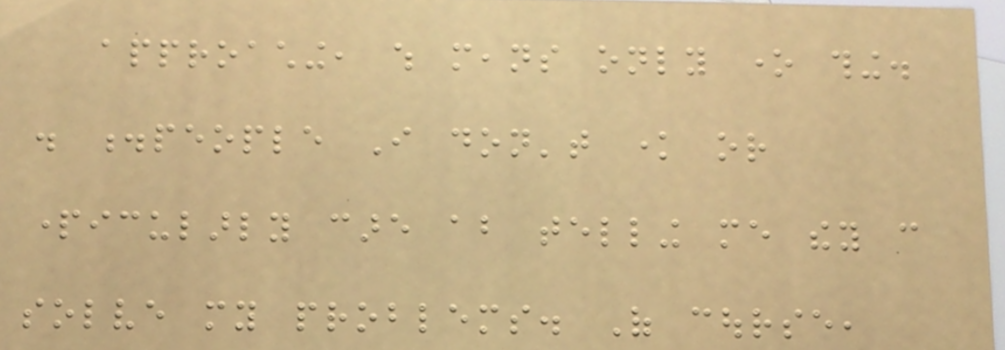approaching, which means only one thing.
. .people I don't know or
particularly care about telling me they can
solve my problems. Of course,
